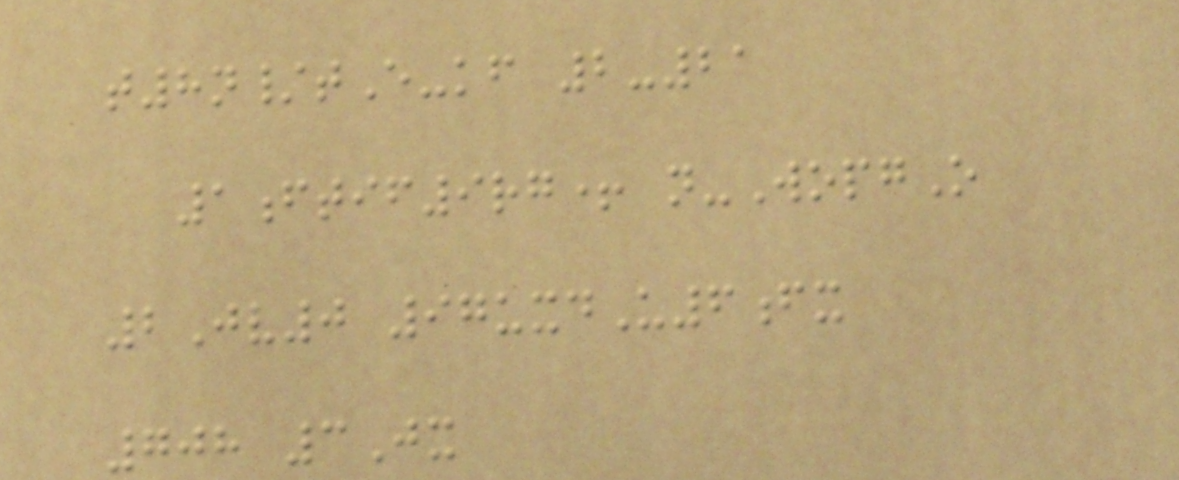t8n/tE-kf 2-21
1ftif9rg+ n-WopgO
2Jv0 97uxdU6fx
708 3Jx
